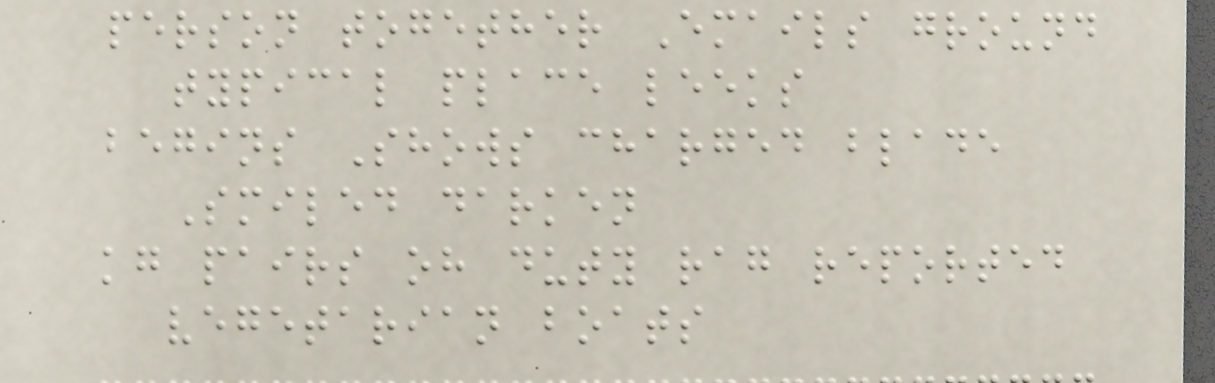person together Emails ground
typical place leeks
begins Shows charged blade
Smiled darken
kg pairs oh duty rag reported
vegetarian boats
